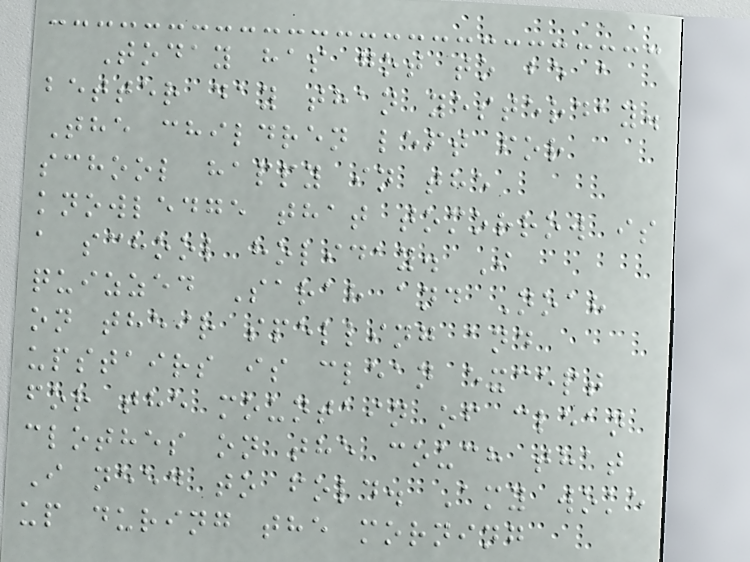Today has got to be a
better day than yesterday.
The children left for
school happy in the
knowledge that tomorrow is
a school holiday. I
quizzed Sarah and Noah
on their spelling and
upstairs is clean except
for the mountain of clean
clothes on the couch that
I need to fold. Amy woke
up during the morning
